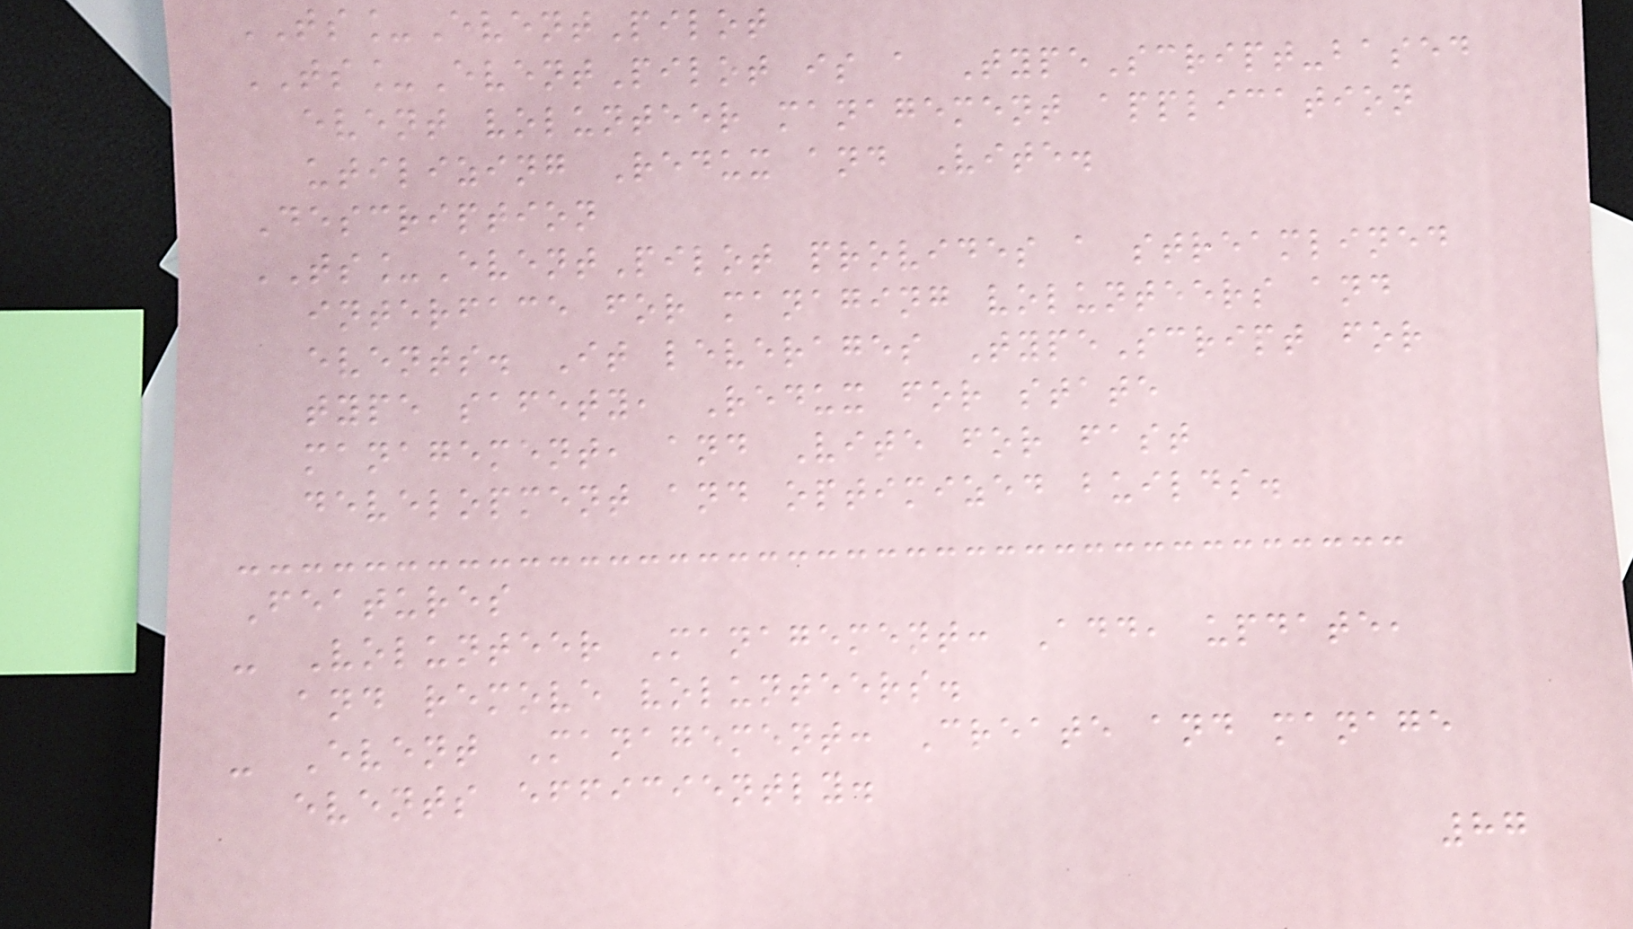TS_EventPilot
TS_EventPilot is a TypeScript-based
event volunteer management application
utilizing Redux and Vite.
Description
TS_EventPilot provides a streamlined
interface for managing volunteers and
events. It leverages TypeScript for
type safety, Redux for state
management, and Vite for fast
development and optimized builds.
Features
- Volunteer Management: Add, update,
and remove volunteers.
- Event Management: Create and manage
events efficiently.
87
